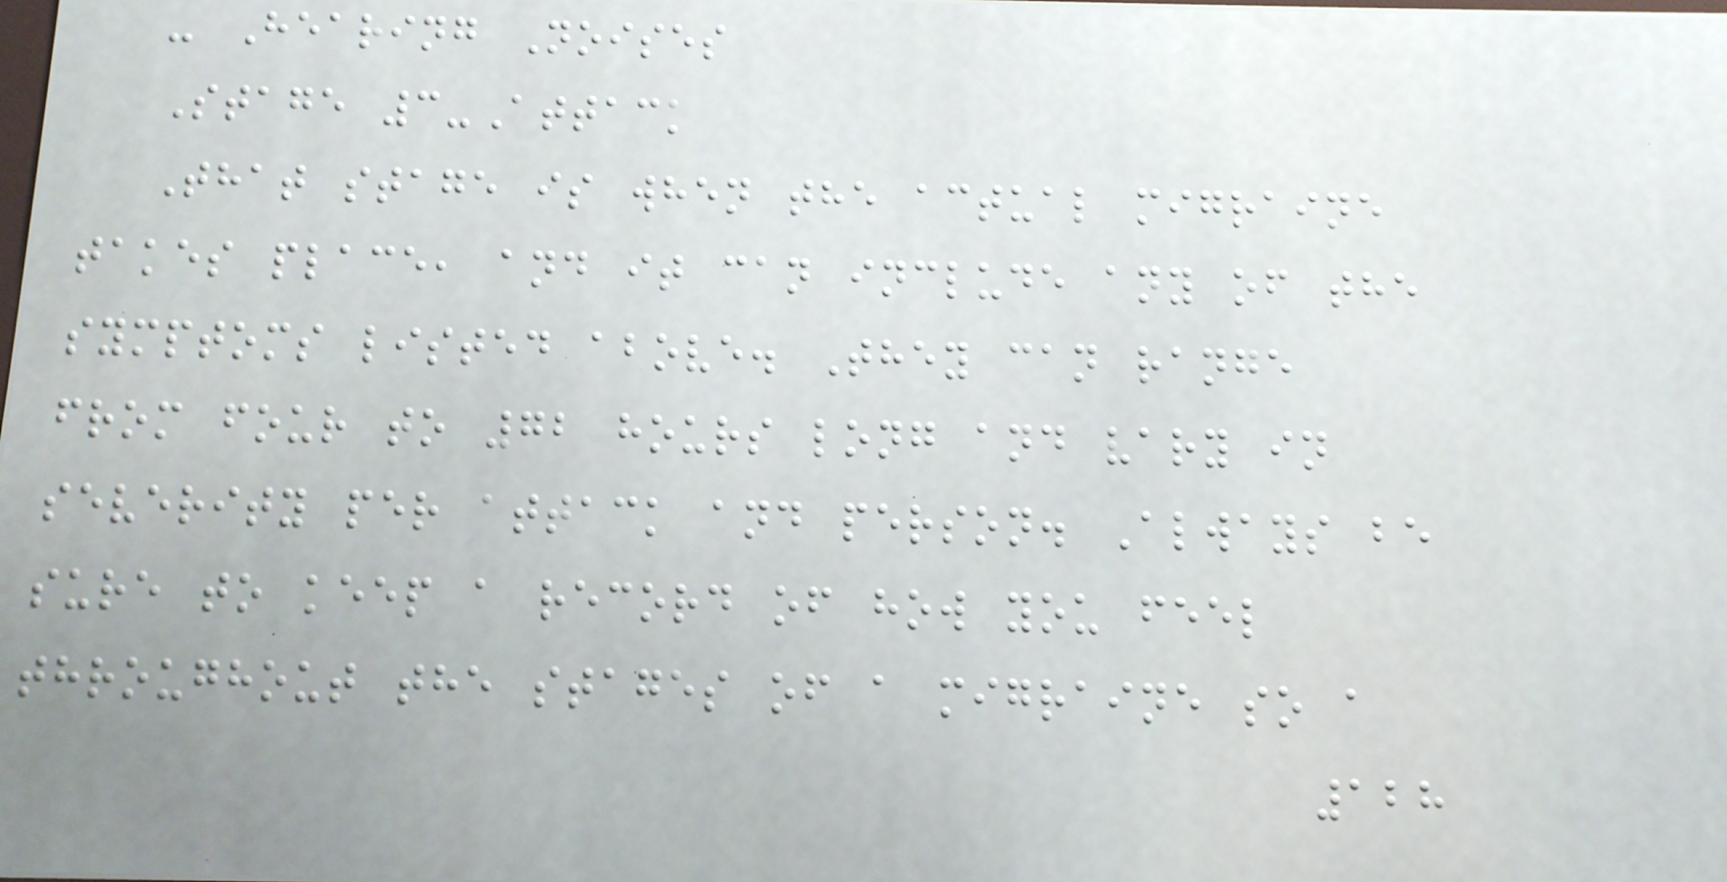- Hearing Noises
Stage 3-Attack
That stage is when the actual migraine
takes place, and it can include any of the
symptoms listed above. They can range
from four to 72 hours long and vary in
severity per attack and person. Always be
sure to keep a record of how you feel
throughout the stages of a migraine so a
128
